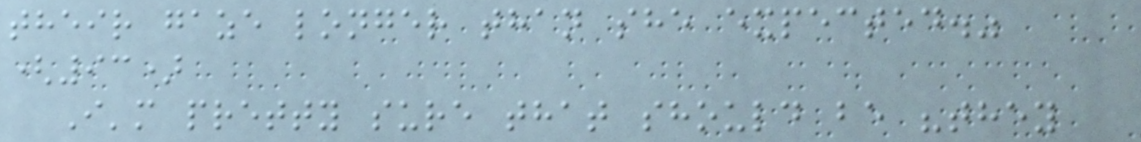their gaze longer than she expected."
(93)
I'm pretty sure that should be "they
